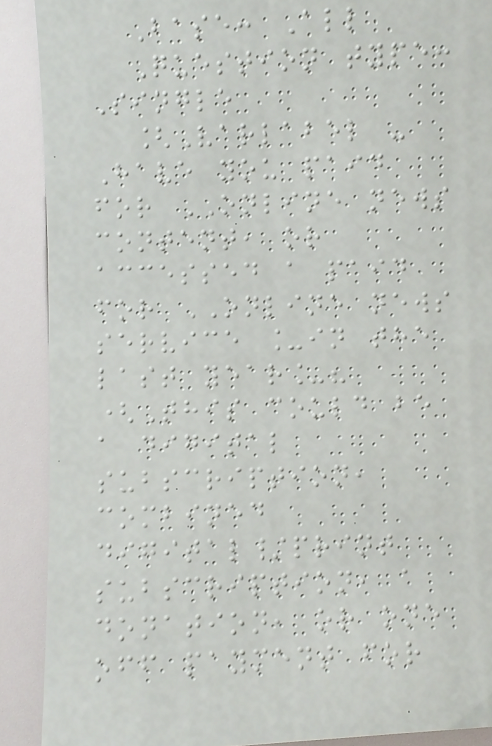Base: All
Question type:
Single
[Varlabel -
Have you paid
for ONLINE news
content, or
accessed a paid
for ONLINE news
service _in the
last year_?
(This could be
a digital
subscription,
combined
digital/print
subscription, a
donation, or one
off payment for
